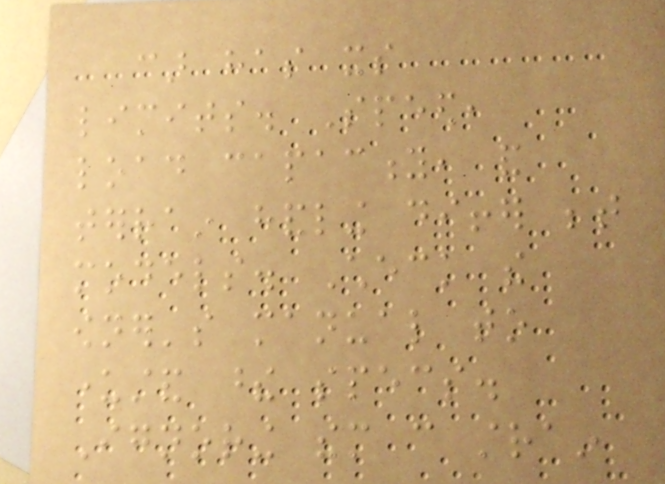car has its
limits. Speed,
load capacity, and
terrain handling differ between
models. Check the
owner's manual to
understand these specs.
Ignoring them can strain
